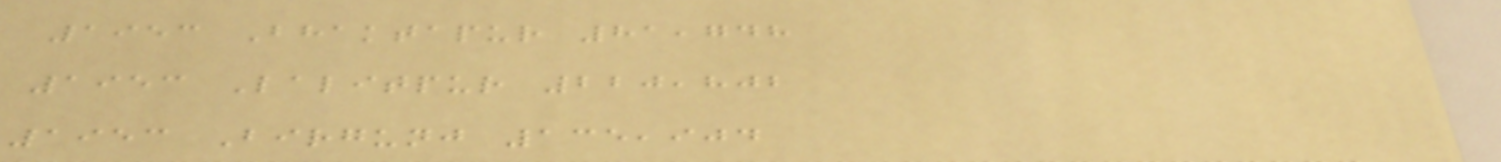1953 Bhaktapur 81,748
1953 Lalitpur 220,802
1953 Birgunj 135,904
